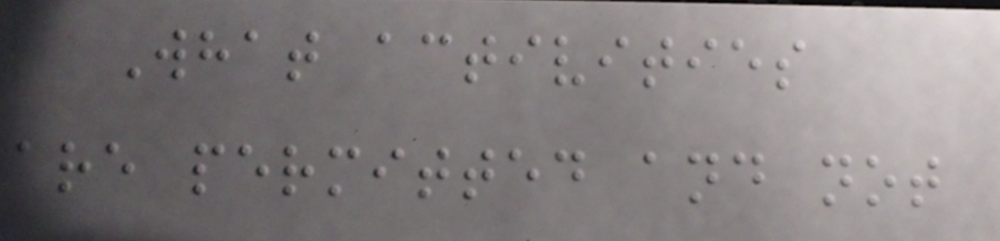What activities
are permitted and not
